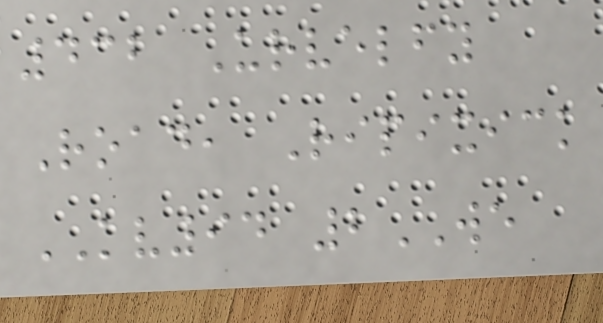432 Urvelfy
Road, Ripixick
KV94 2WE
